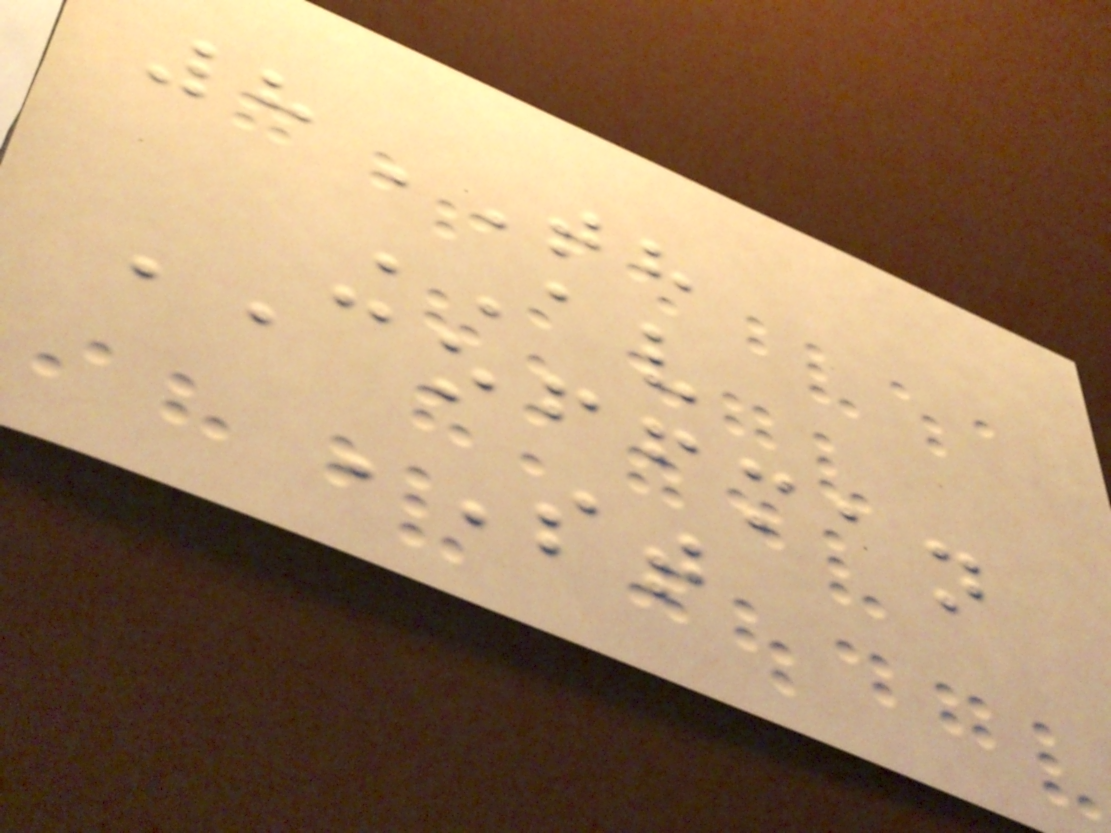8TH
AV
COFFMAN
ST
